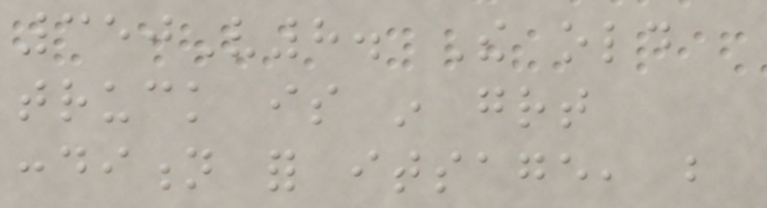350V8. The old
truck is in great
condition for itsage, but
